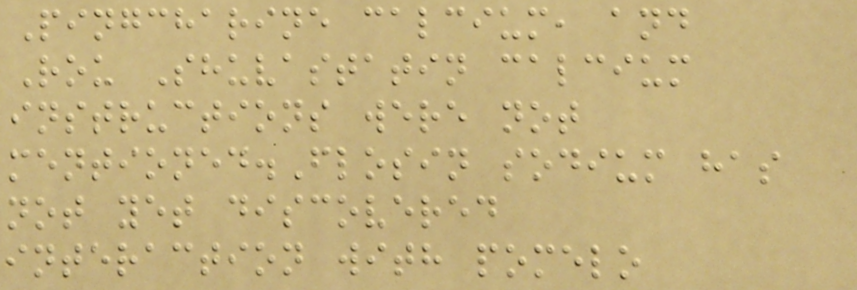Pingcharine calcium, and
Rou Shuvastatin calcium
instructions were not
mentioned.Flosin sodium has
not yet discovered
interaction with pomelo
